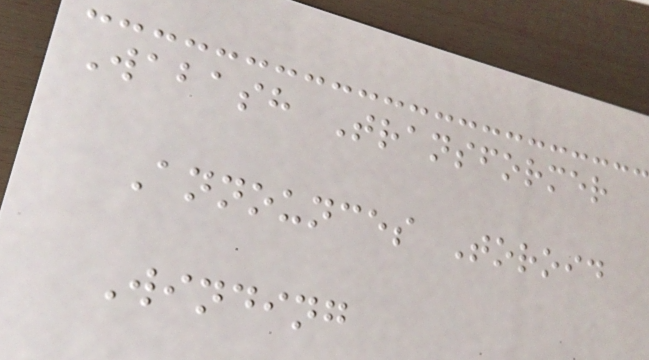Wabash Transformer
Announces Toroid
Winding
